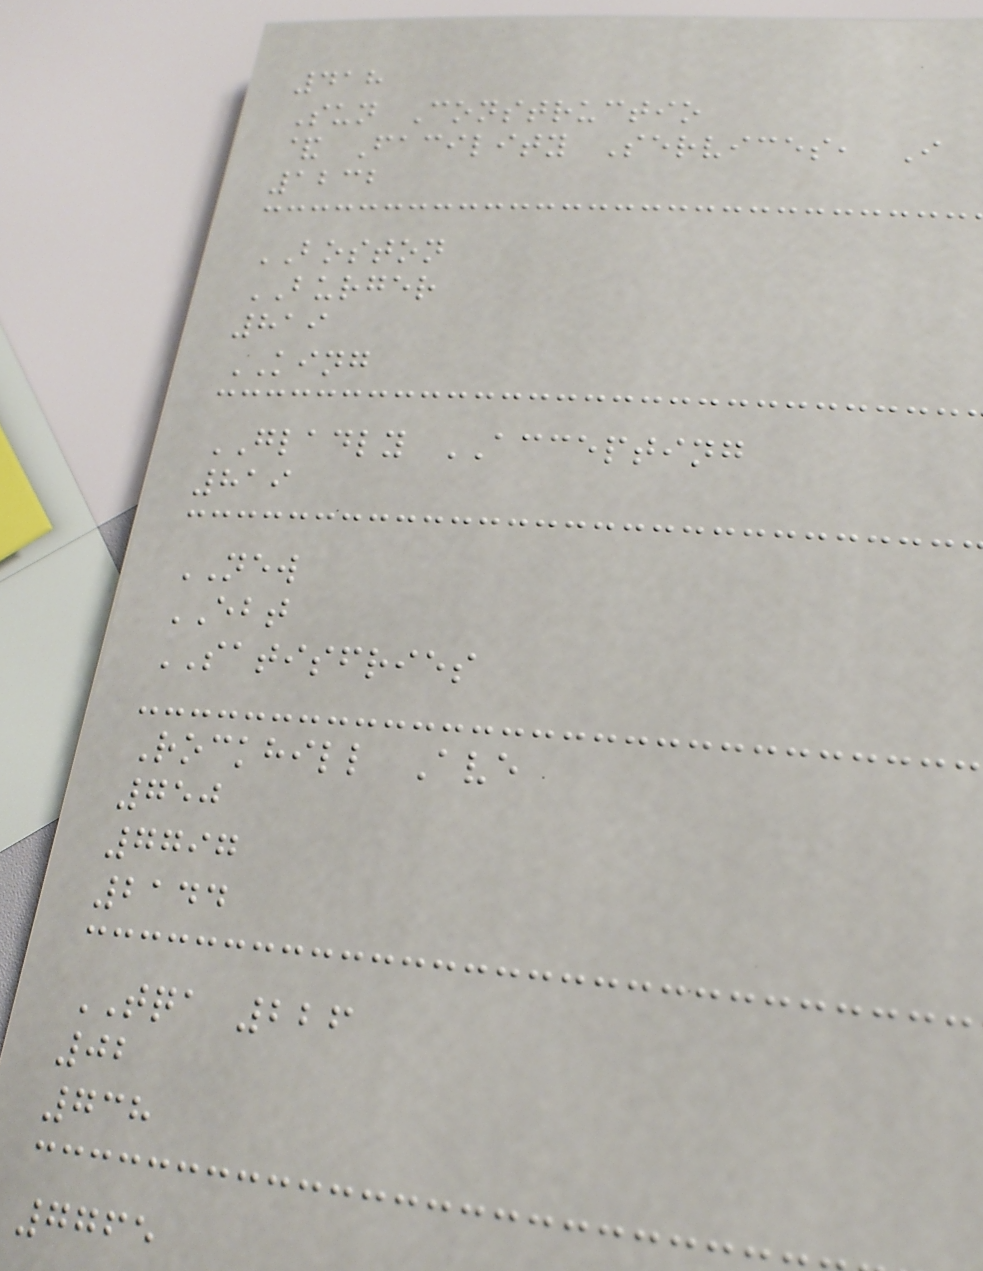418
Sun Constructio
& Facility Services, I
1232
BOSTON
BURGER
819
KING
GLADLY ACCEPTING
819
NEW
EBT
SATISFRIES
Rockhill Ave
750
7797
2144
TQA 226
02
738
7765
